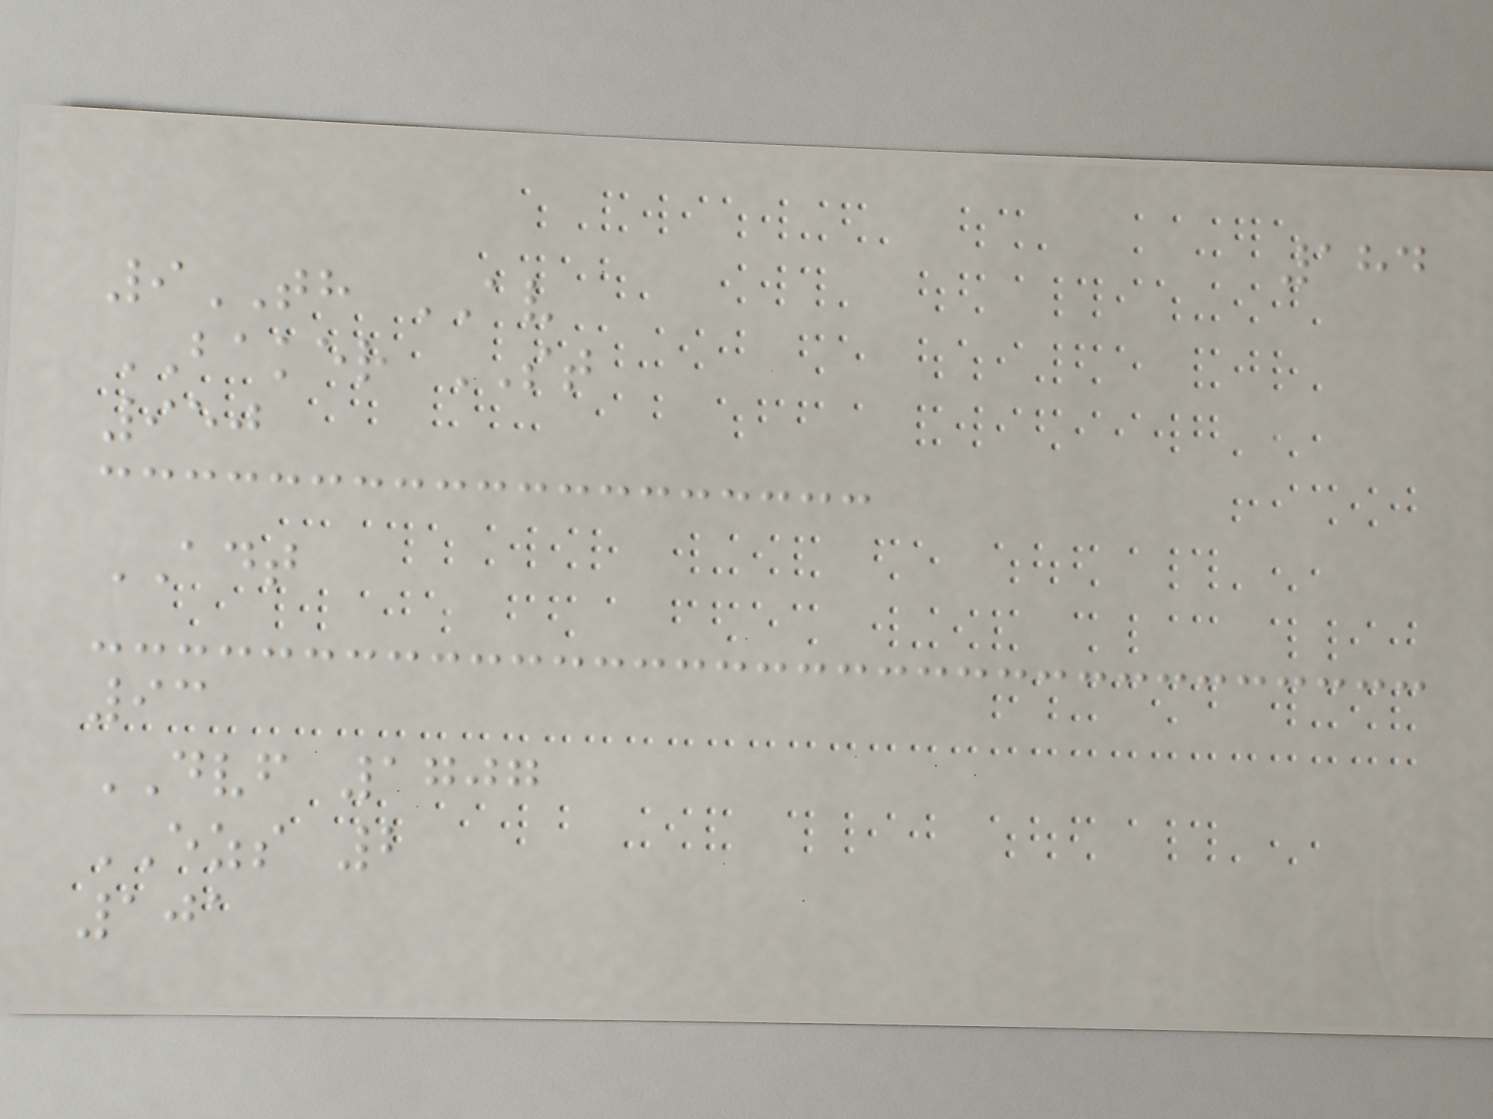184
9TH AV
BAKER ST
950
ADT
93
DVF 1707
EZS 2
101
